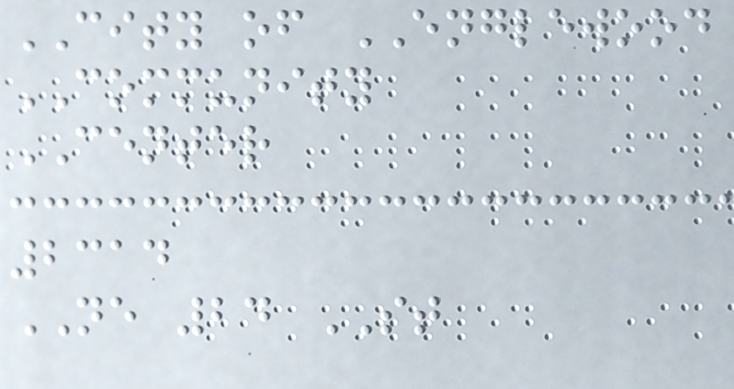CITY of ENGLEWOOD
COMMUNITY
CENTER
2314
NE 24 ST
